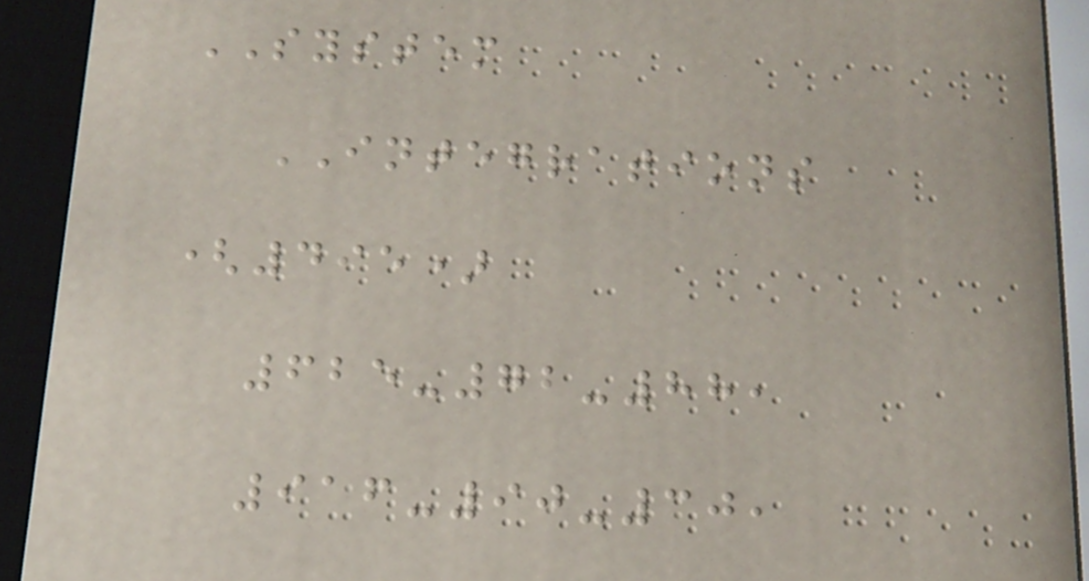SYSTEM
INTEGRATIONS
(495)
625-72-88,
916-90-30,
